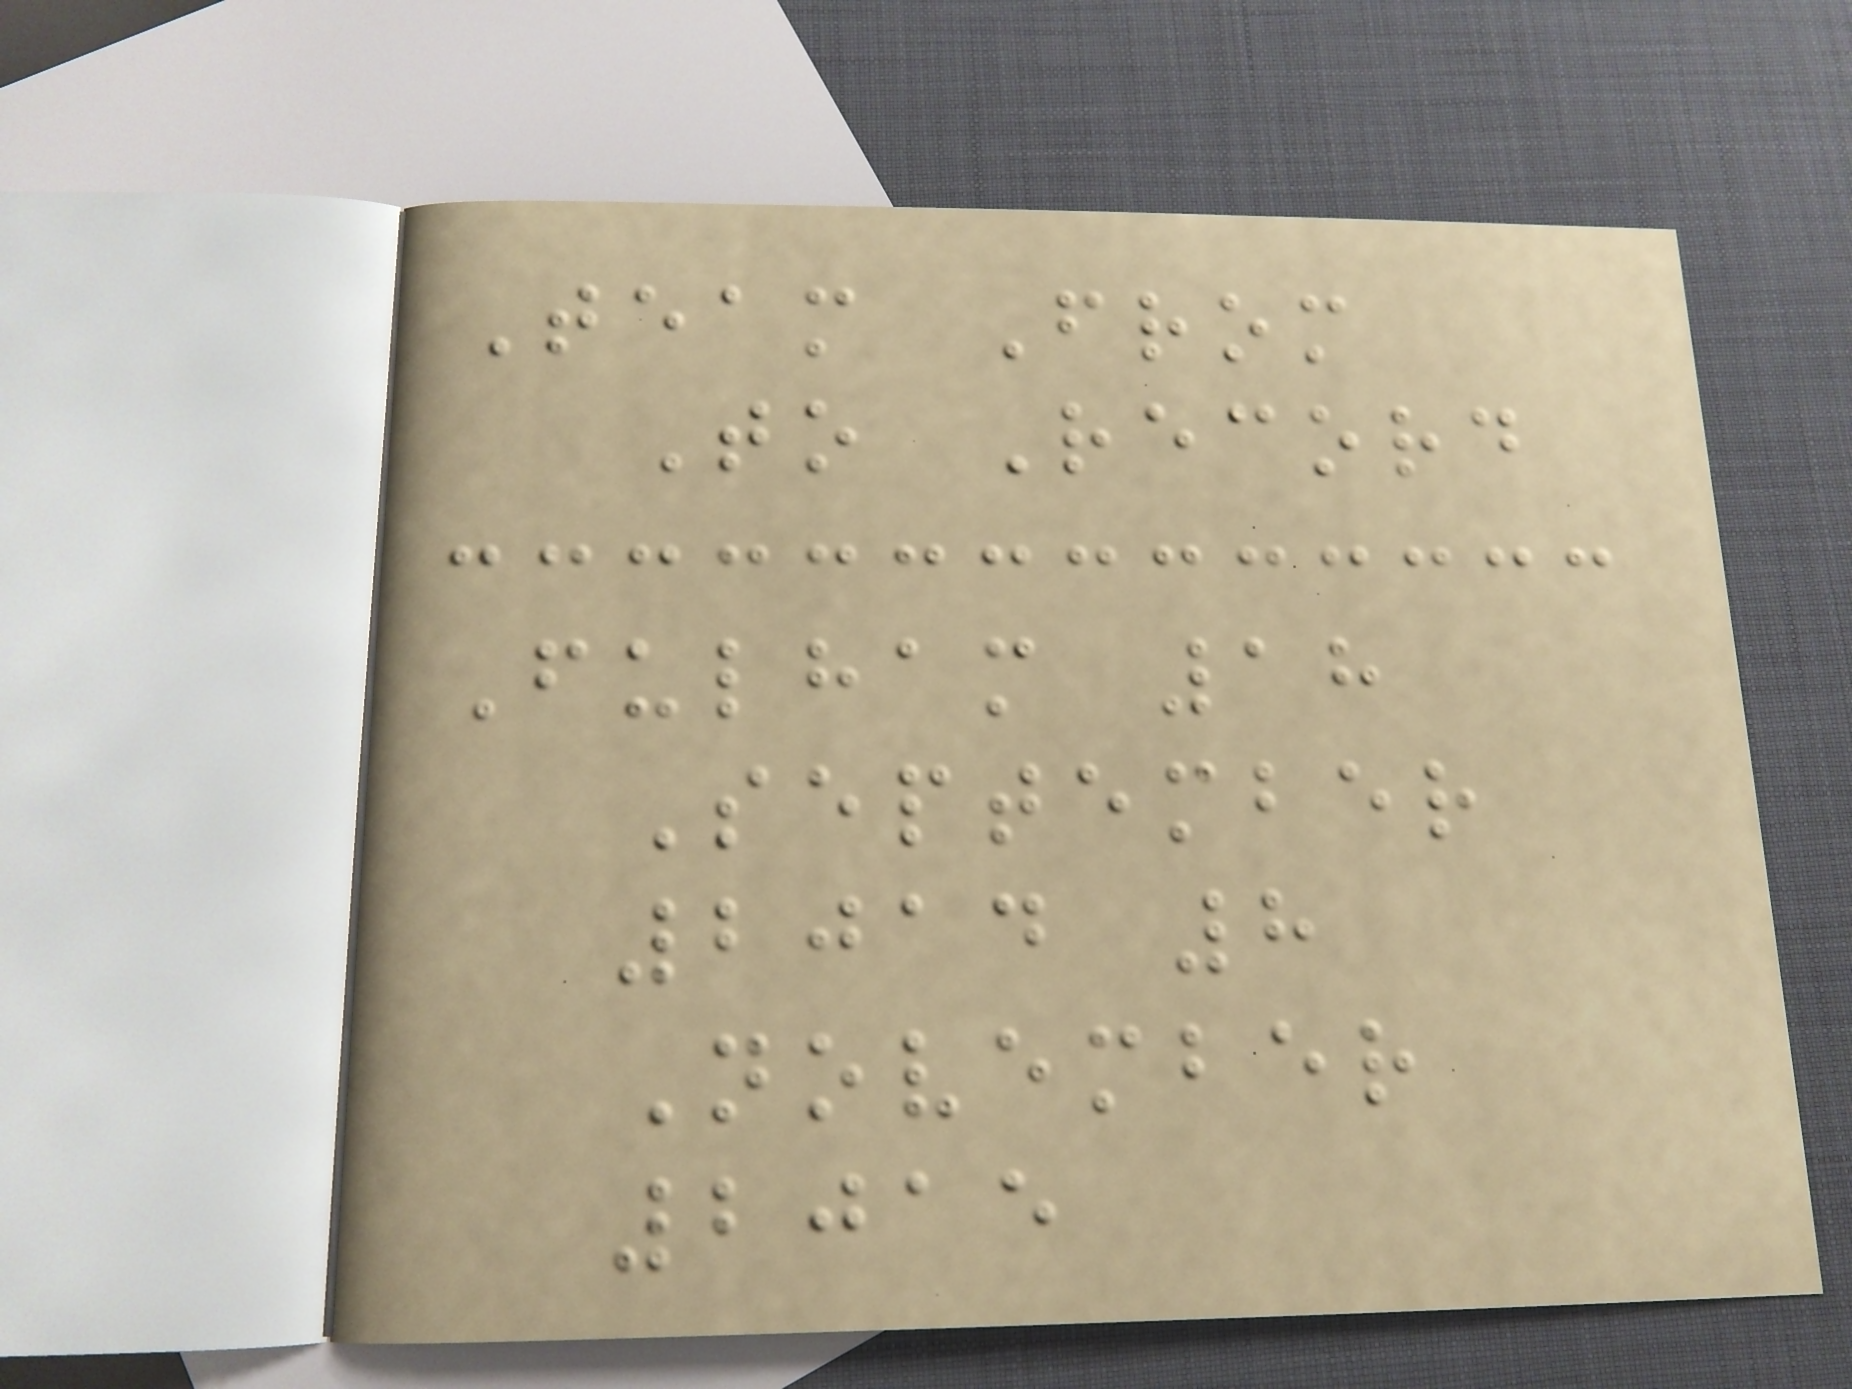Team From
To Record
Fulham 18
September
2014 8
November
2015
